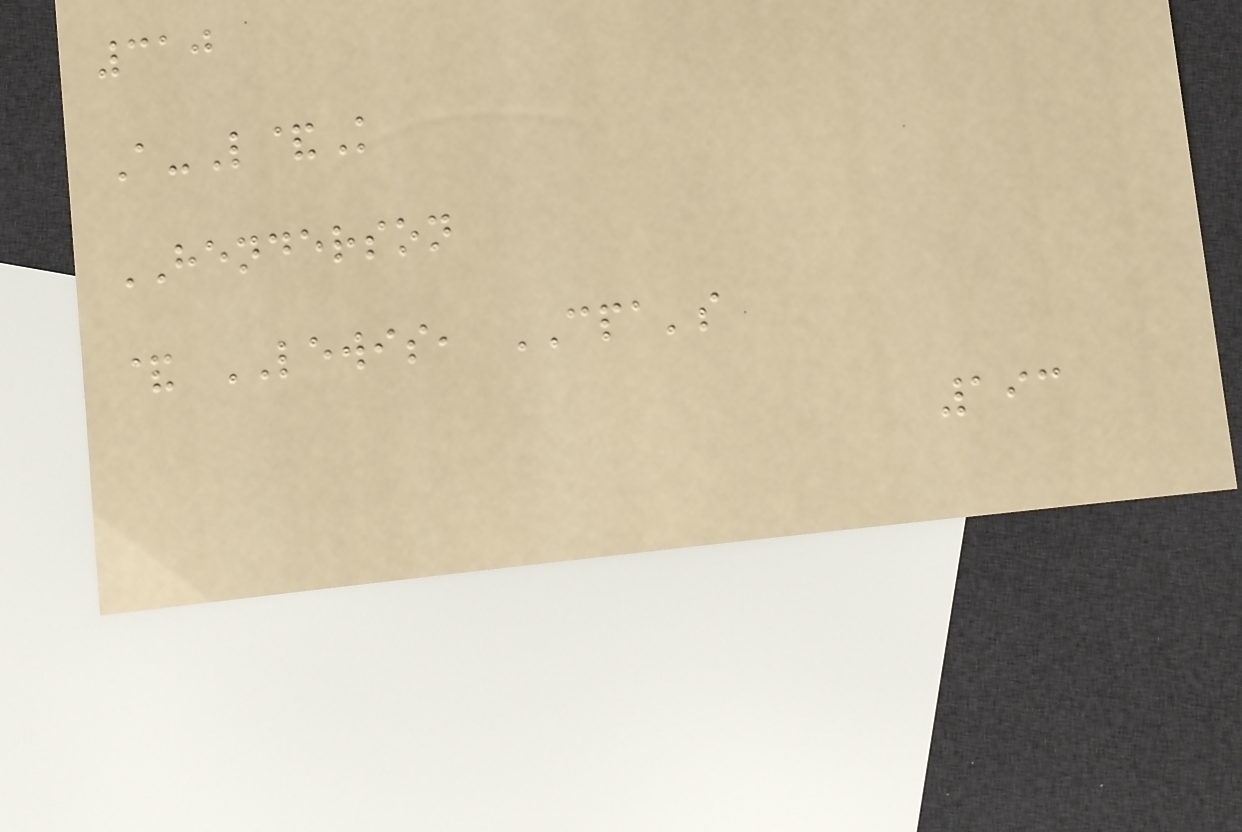310
A-L&K
HENDERSON
& LEWIS, CPA's
193
